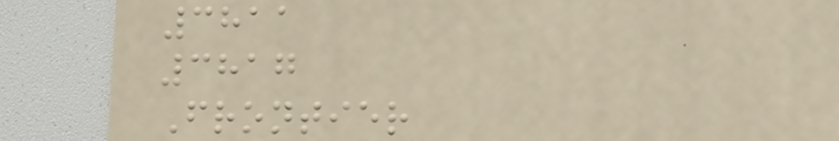3811
3817
Frontier
